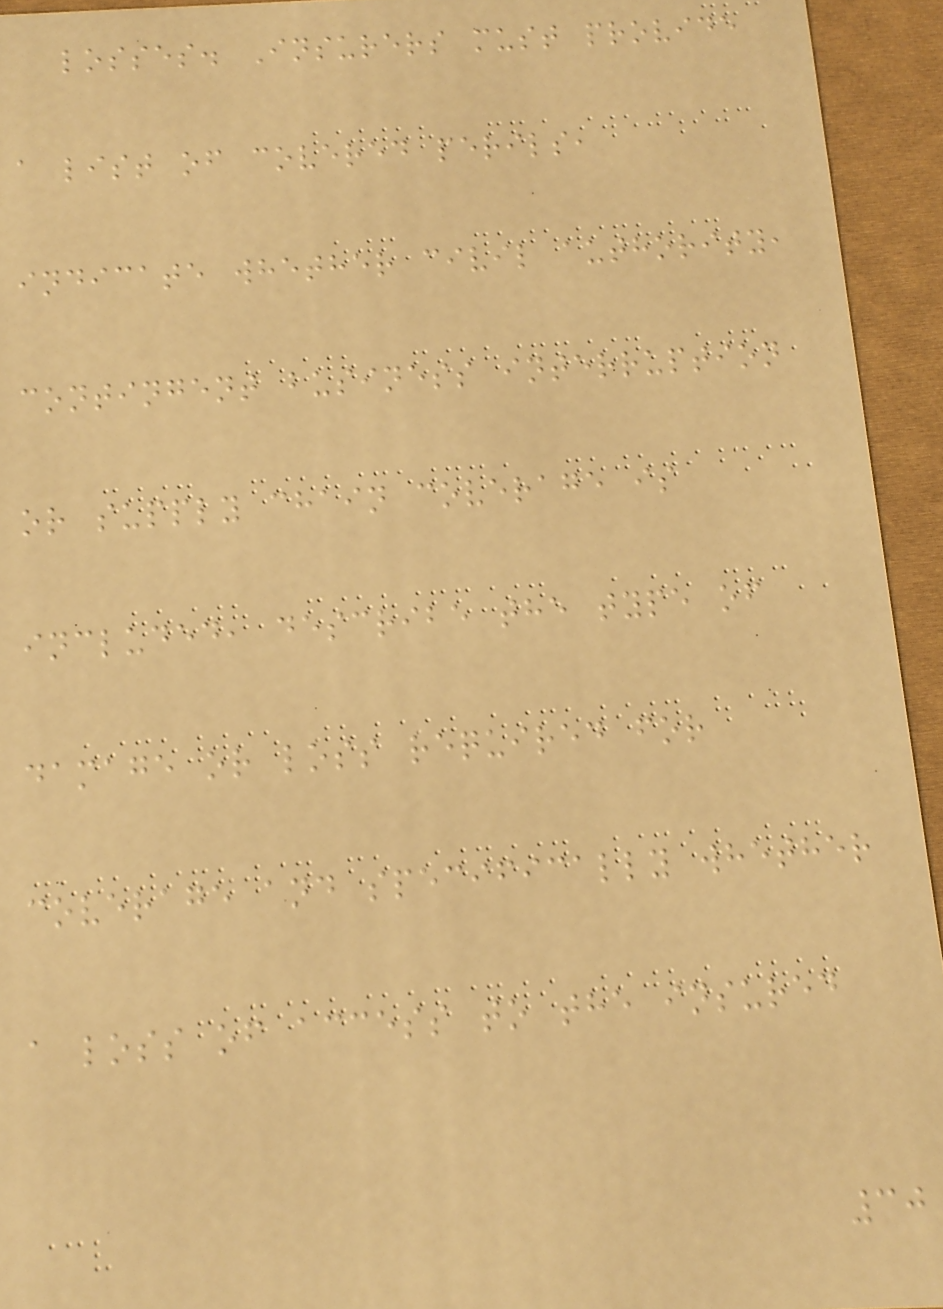losses. Insurers must provide
a list of covered perils,
indicate whether civil authority,
contingent business interruption
or supply chain coverage is
included, describe the type of
damage or loss required for
coverage and specifically whether
a loss of access to the insured
30
